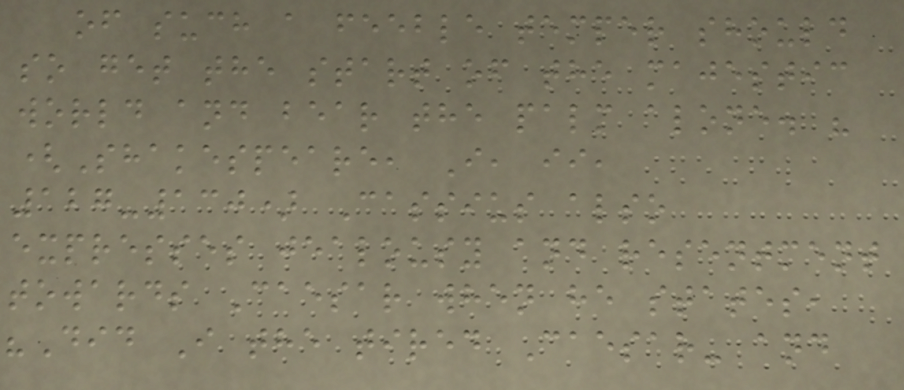of such a feeble temper should
so get the start of the majestic
world and bear the palm alone. "
(Shakespeare, I, ii,
127-130) Cassius also
expresses jealousy and resentment
towards Caesar when he states,
"Did I the tired Caesar- and
